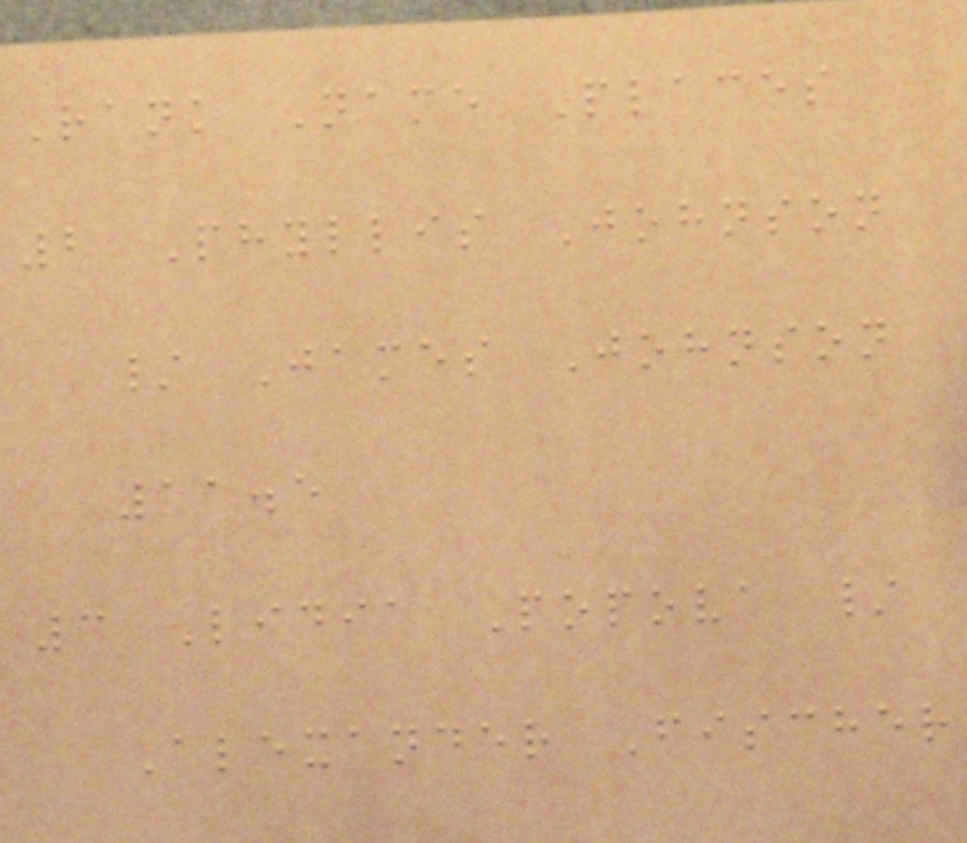Rank Name Places
2 Phyllis Johnson
/ James Johnson
11.5
3 Lidia Popova /
Alexander Fischer
